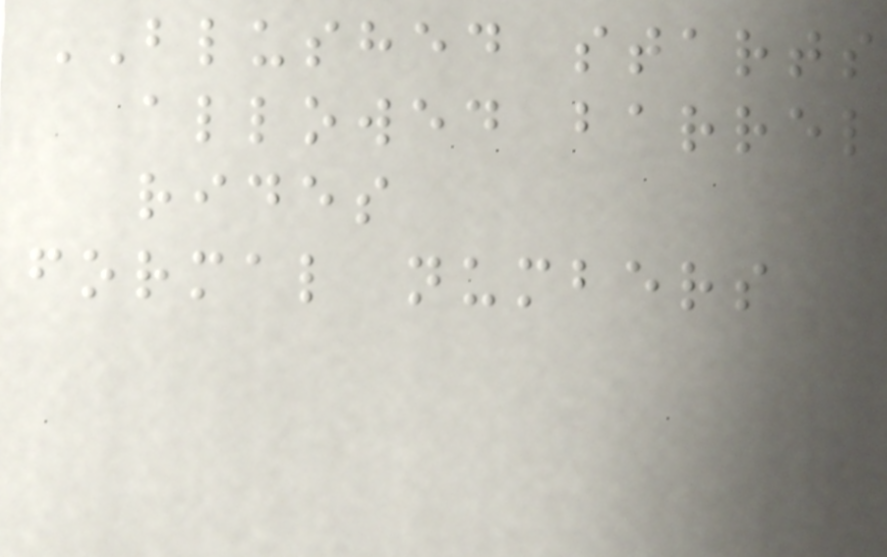BLUSHED starts
allowed barrel
rides
formal numbers
